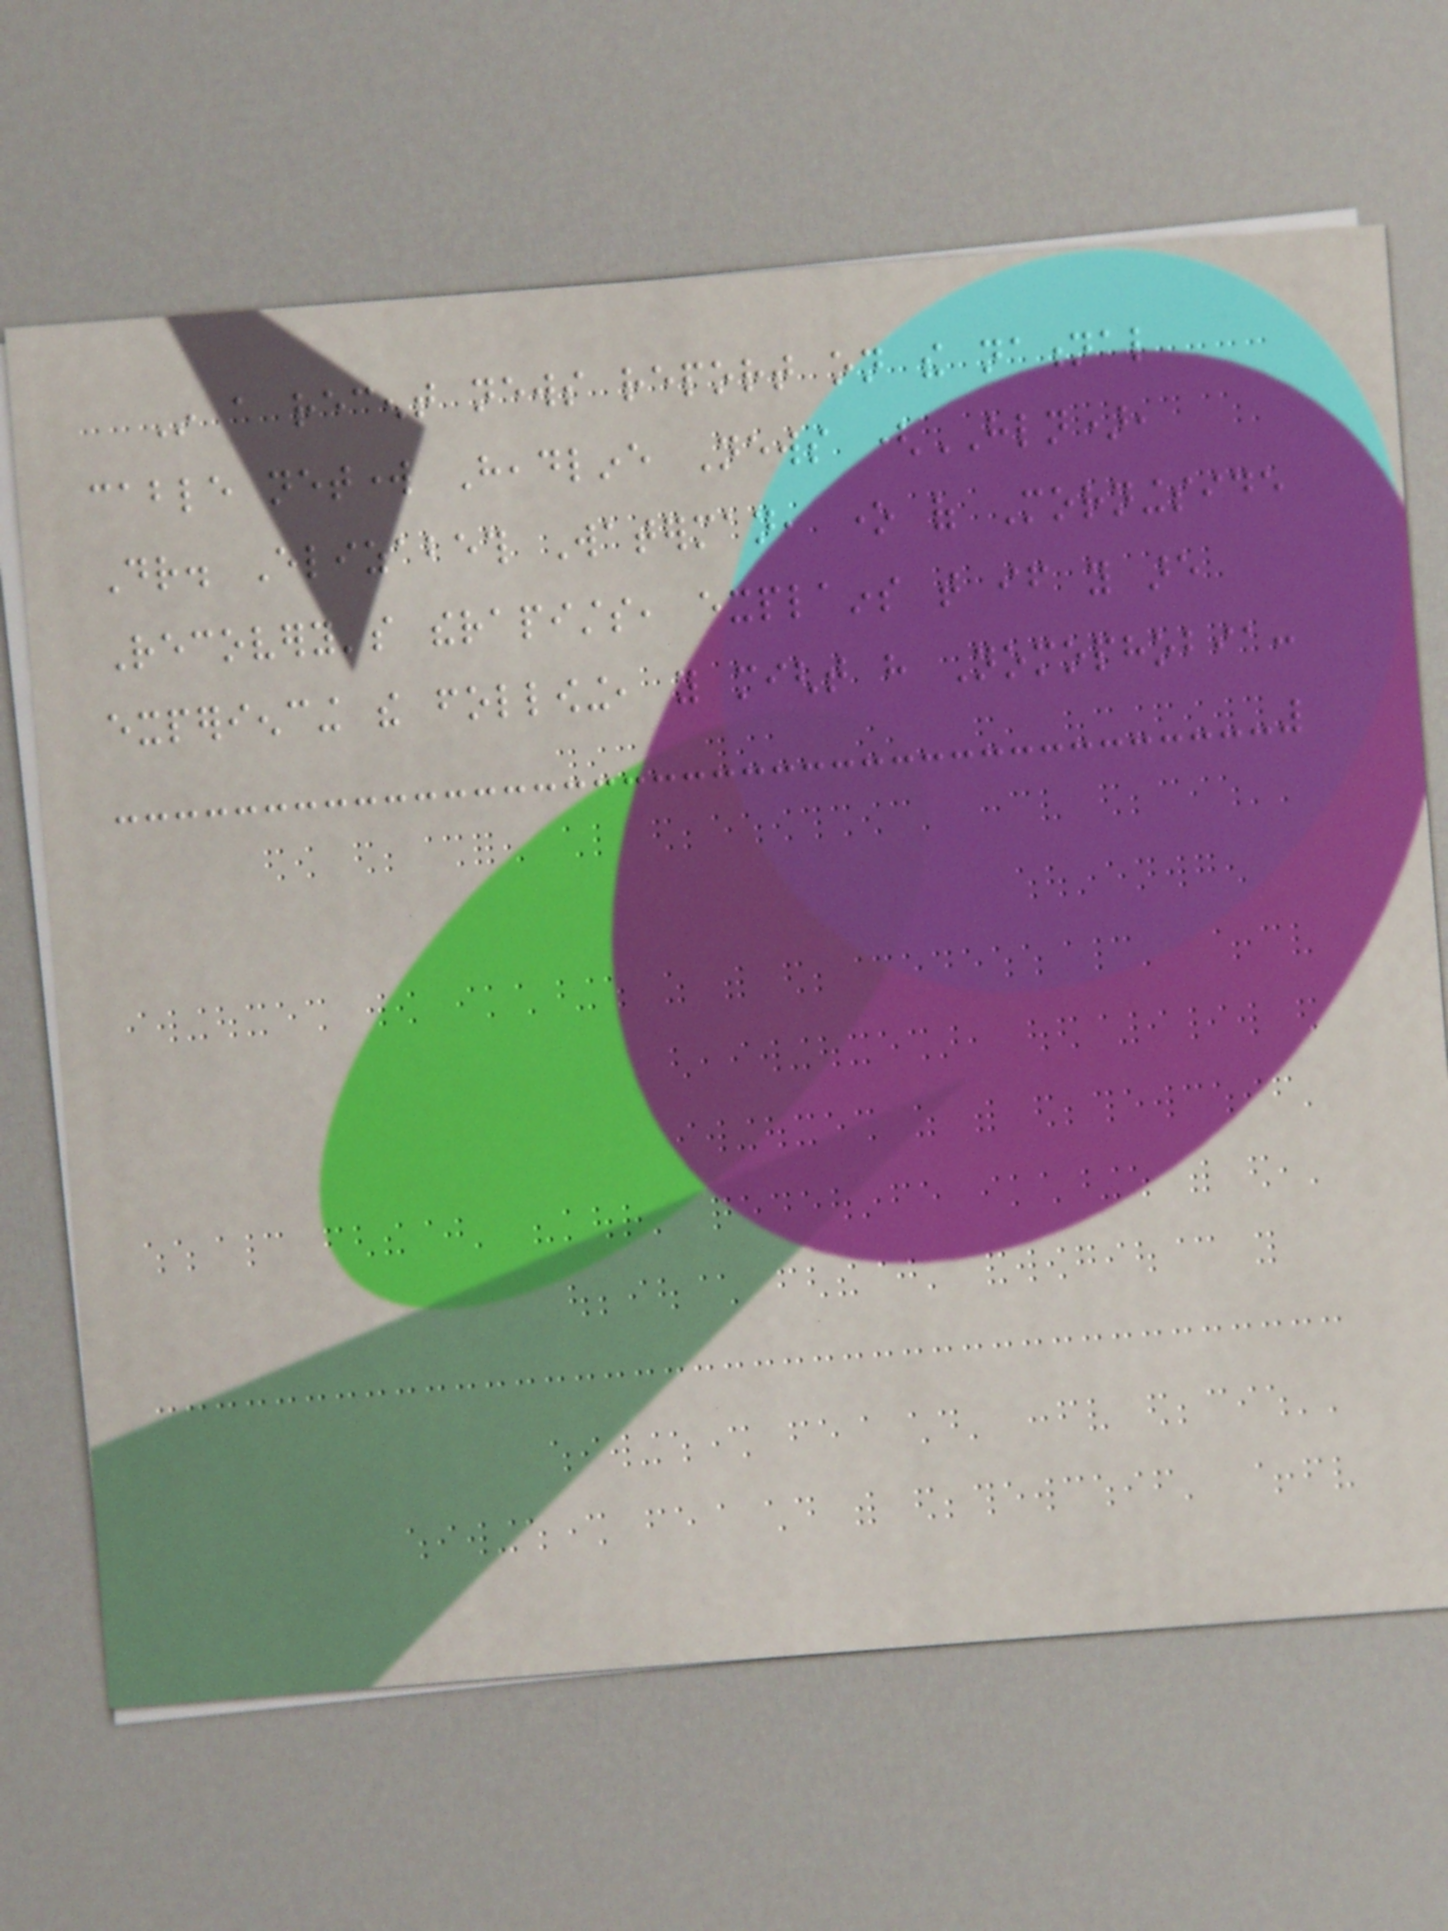In a recent news report on the national
cable network Headline News (HLN),
Dr. Elizabeth Waterman, one of Morningside
Recovery's therapists, explains that if you are
experiencing the following, you might have Nomophobia:
